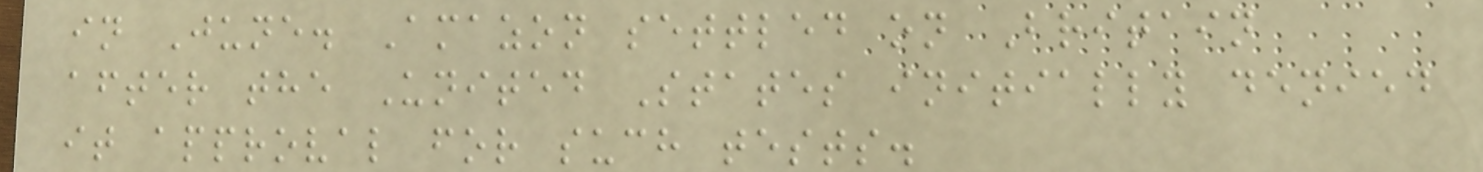in June. Amazon settled on Britain
after the United States initially denied
it approval for such tests.
